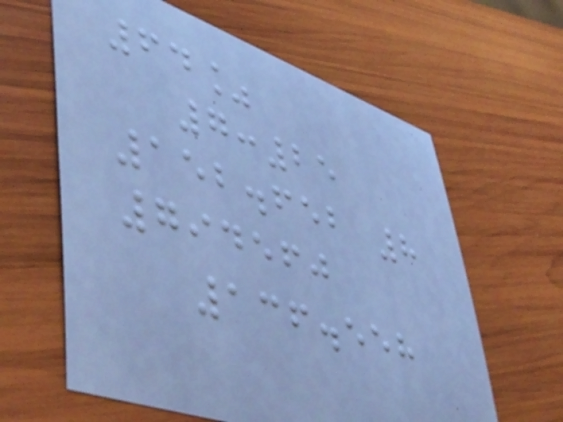64%
7:25
152.652 8
794560
136.558
